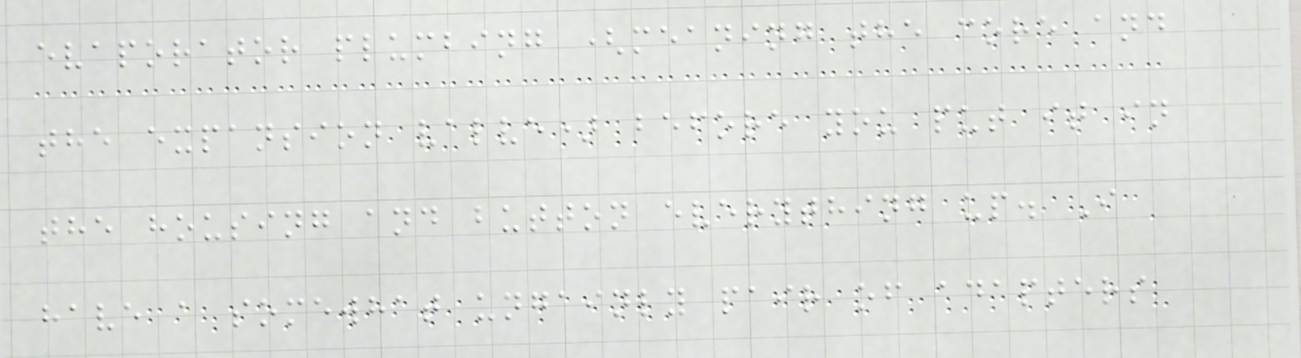evaporator plumbing (meaning the core and
the expansion valve) before you put it in
the housing and button everything up. I
have a somewhat ungainly pair of adapters
